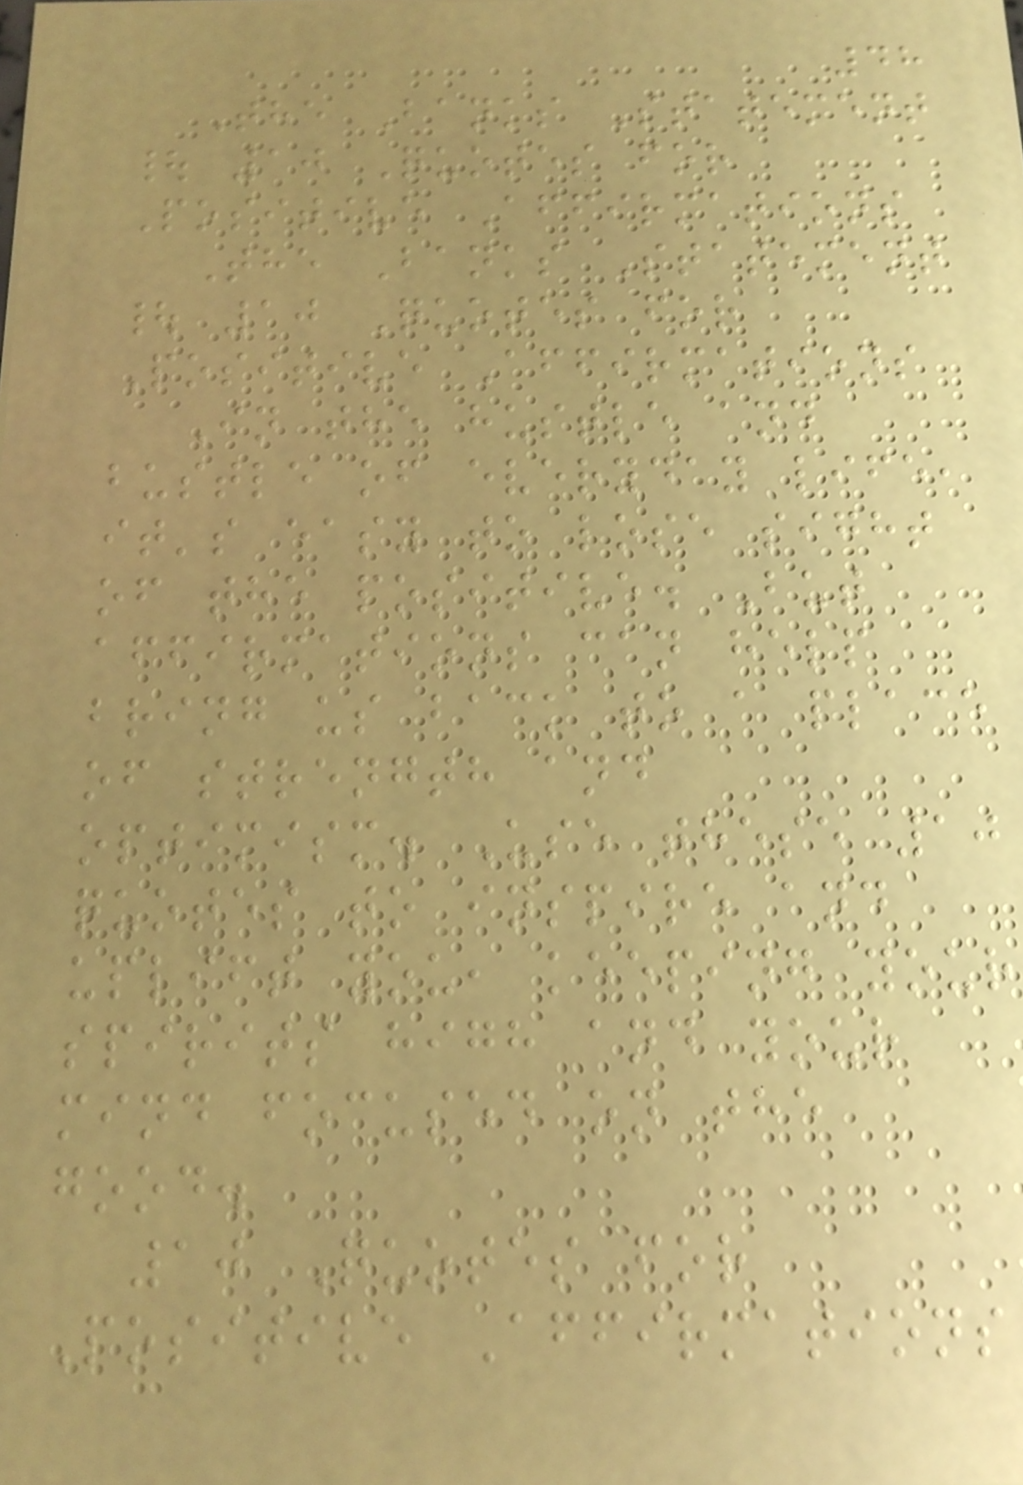48
The Banks Statement
| 10 Quotes for
Positive Affirmations
The Banks Statement
| 10 Quotes for
Positive Affirmations
In the hustle and
bustle of everyday life,
it's easy to lose sight
of the positive. But
affirmations can help
bring us back to a place
of strength and
optimism. Use these 10
quotes to inspire and
uplift you, keeping your
spirits high and your
mind focused on the
good.
10 Quotes for
Positive Affirmations
